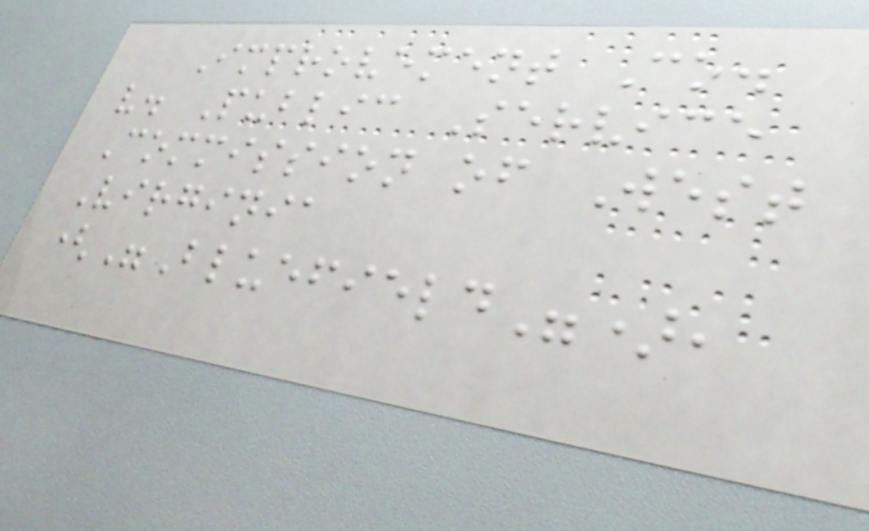Improvement Co.
v. Public Service
Commission of West
Virginia
("Bluefield"),
